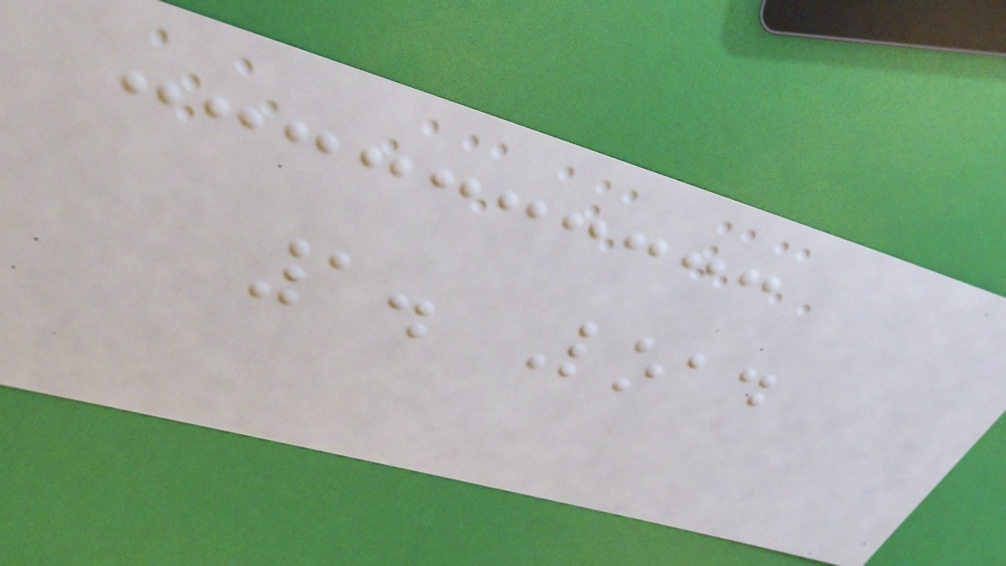1. Load
